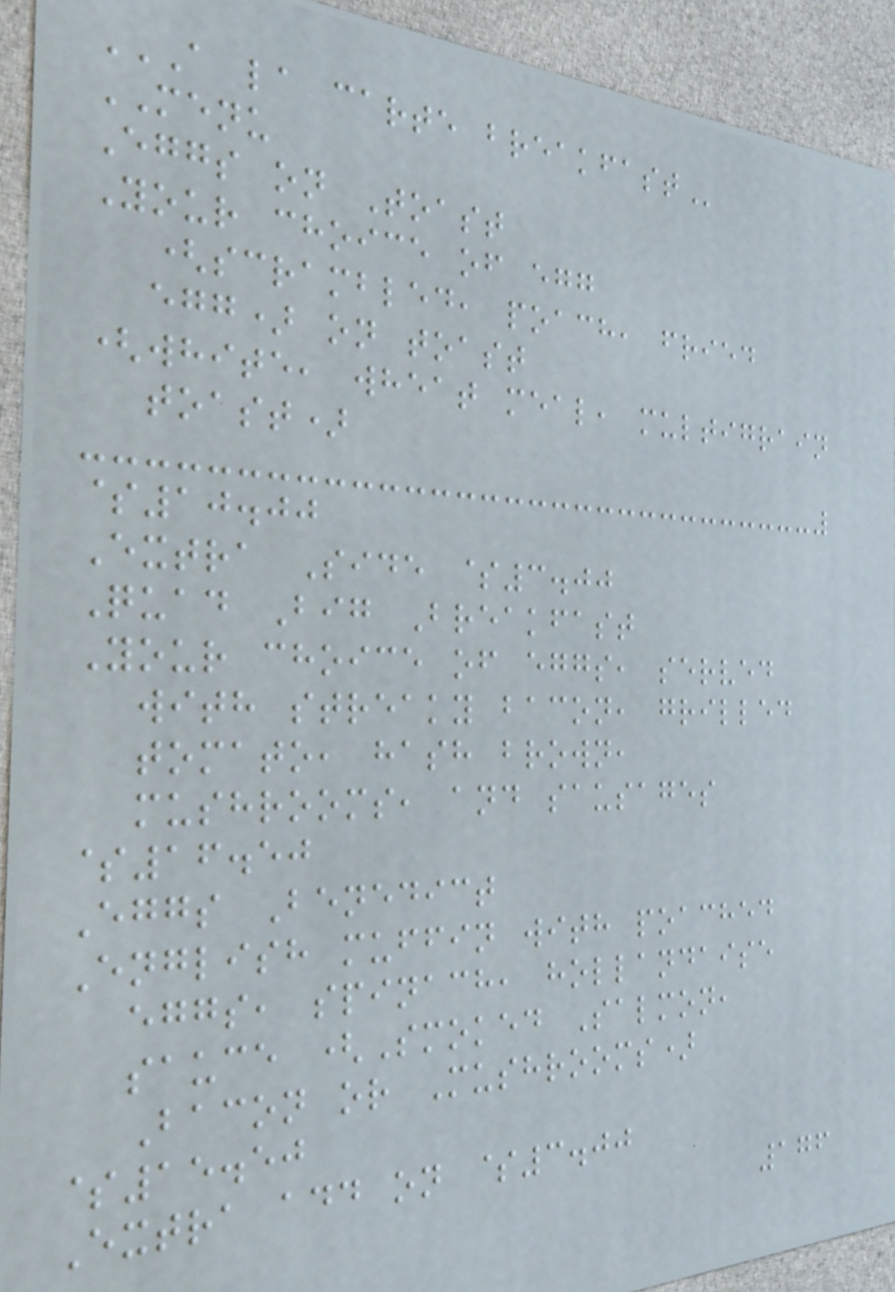A LA CARTE BREAKFAST
MENU
Eggs on Toast
Your choice of egg
(scrambled, poach, fried
egg) on toast
(white, wheat meal, multigrain
toast)
$10.00
Extra Side $3.00
Quad Big Breakfast
Your choice of eggs, served
with streaky bacon, grilled
tomato, hash brown,
mushrooms, and sausages
$16.50
Eggs Benedict
English muffin with poached
eggs, spinach, hollandaise
sauce (Smoked Salmon,
Bacon or Mushrooms)
$15.50
Extra add on $3.00
176
